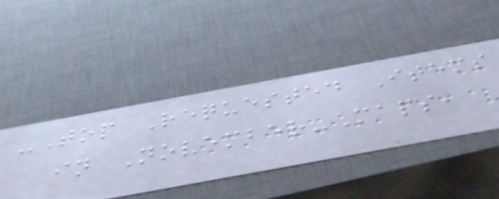-Top Requested Items
in November-Maps,
